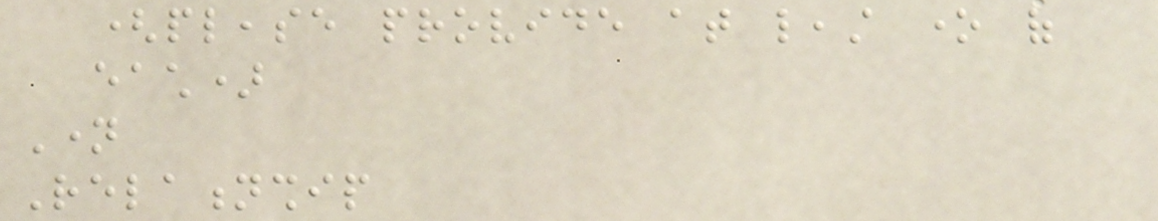(please provide at least one of
each)
Name
Relationship
